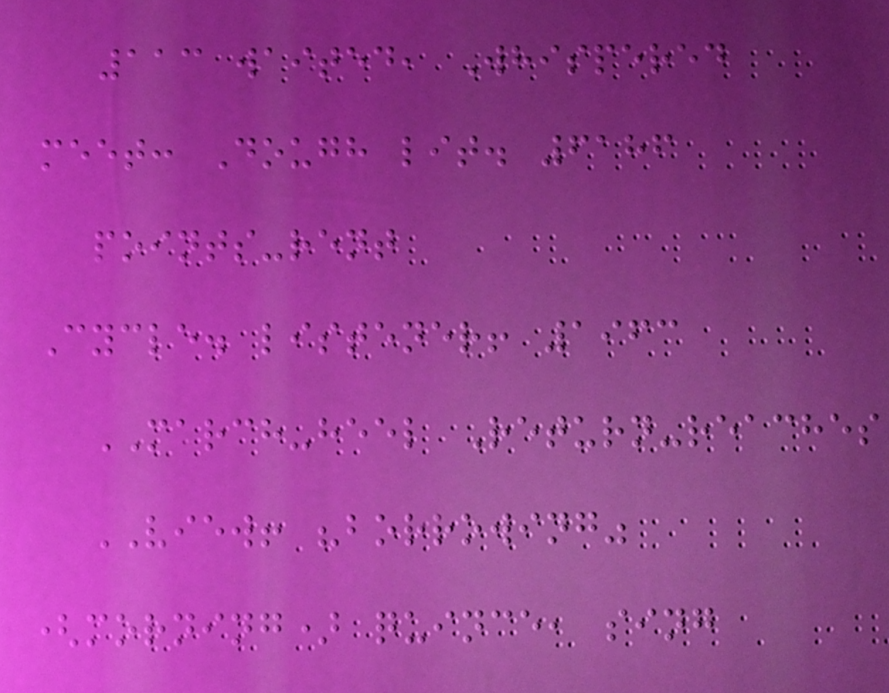113 waited, Whispered
meet: Dough lit. 6186
points-rent
Cycle. listener! 1963
MARCH-heel Return-reaches
VIEW! "borrowing"
(morning) quince, sing
